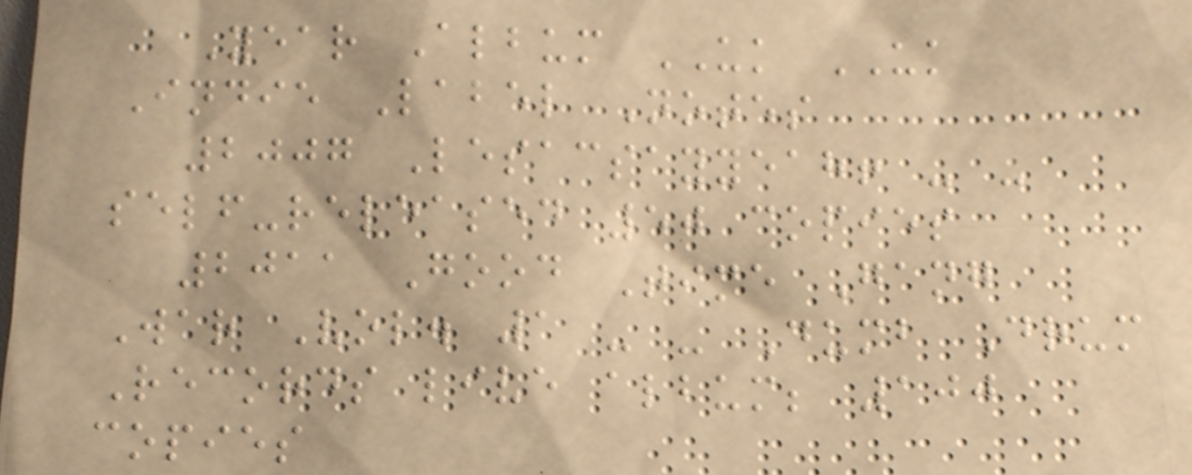Year Album UK UK
Indie Label Notes
2007 Lesacsayyeah! - -
self-released 50 copies
2011 Good Time Gang
War Vol. 1 - - Dumb Drum
Records live album; 100
copies
